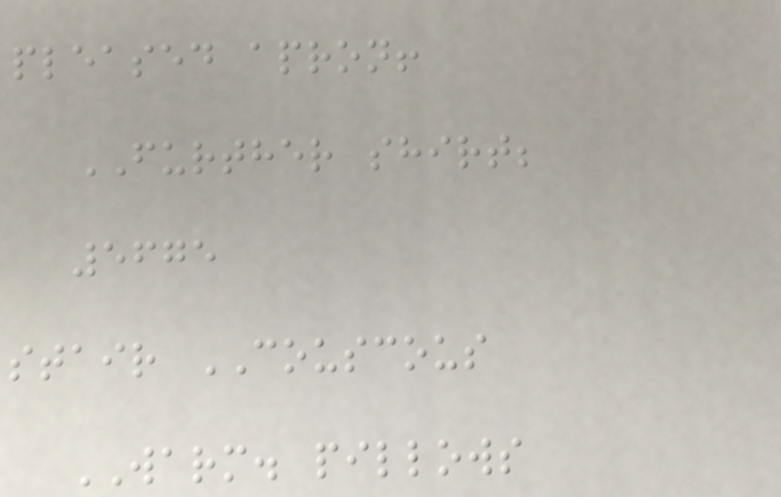pleased apron!
FURTHER shirt;
5675
stair COUSCOUS
WARM. pillows
